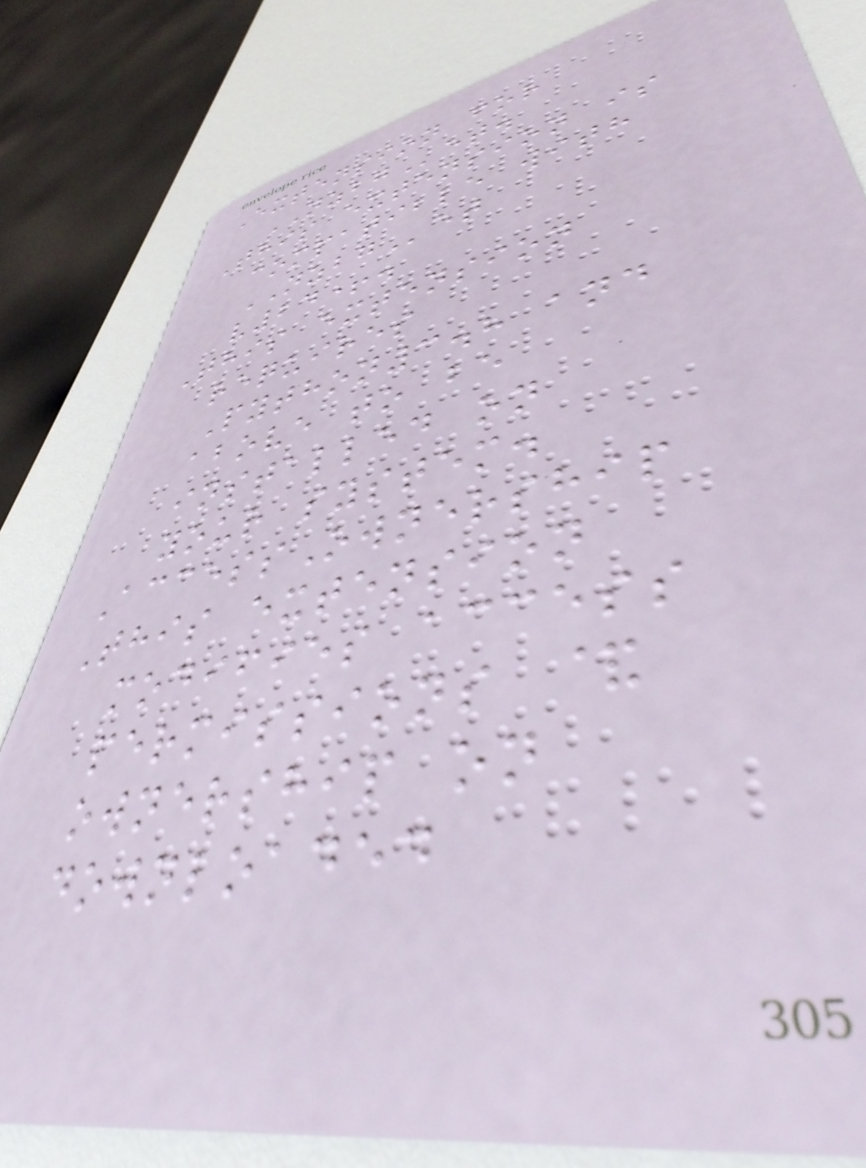Extension for
NZBGet.
This extension is
compatible with
NZBGet
v24+.
This extension
requires
Python3.8 and
above to be
installed on
your system.
AccessOwnership
This extension
modifies access
permissions &
ownership on
downloaded
